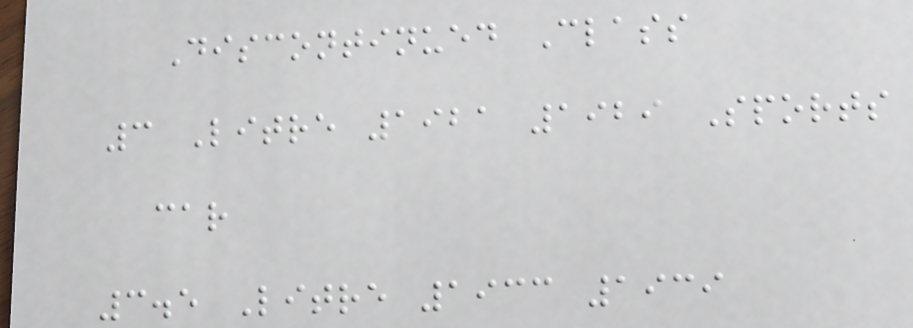Discontinued Class
3 Litre 1921 1929 Sports
car
3.5 Litre 1933 1939
